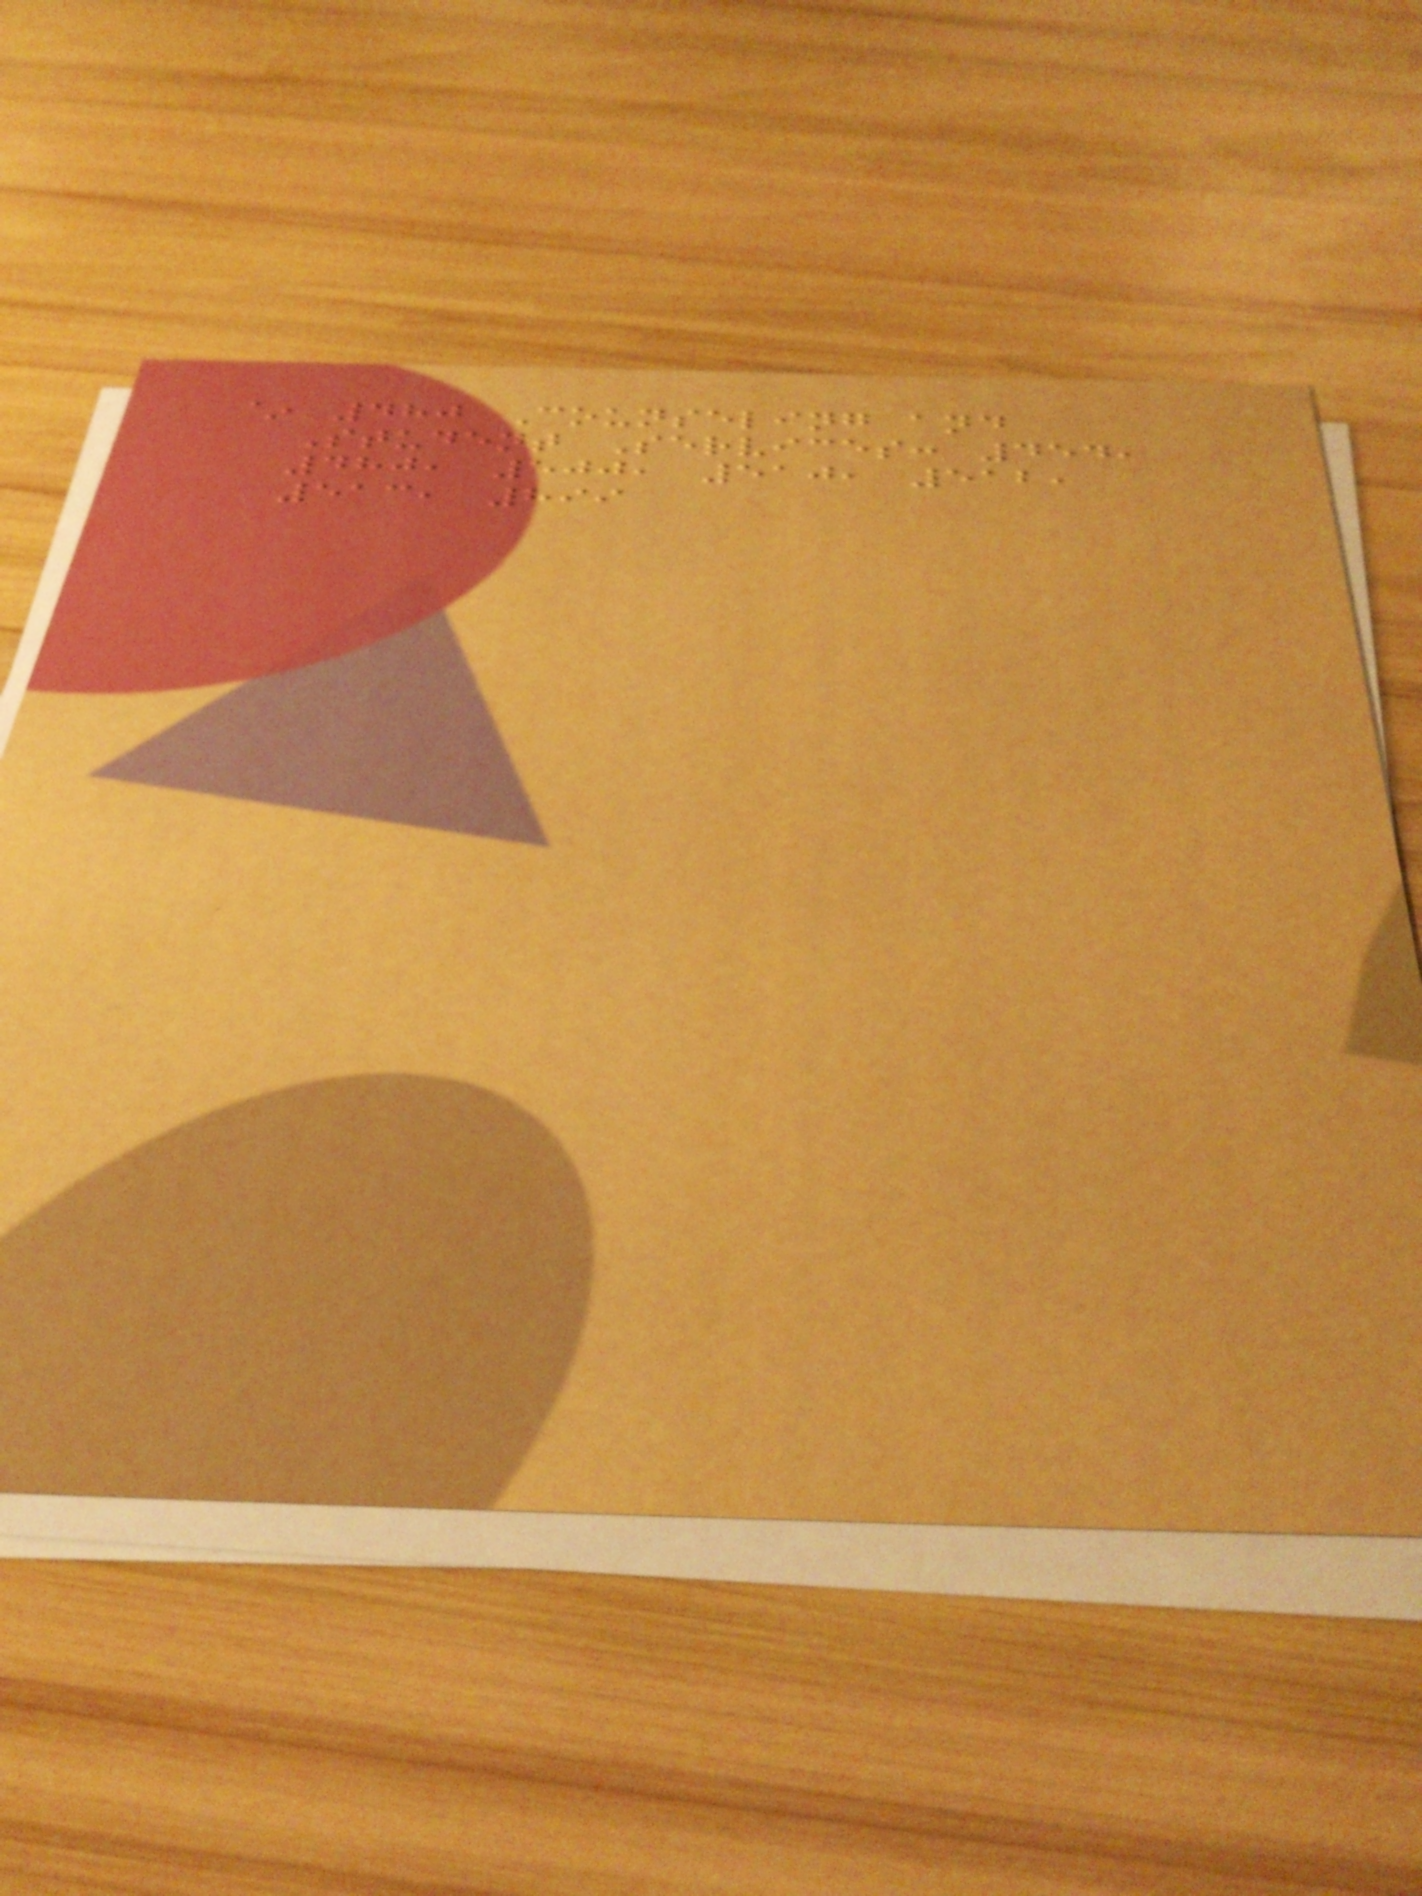~ 480 Counseling and
Student Services: 454,
480, 500, 510, 512,
513, 899
